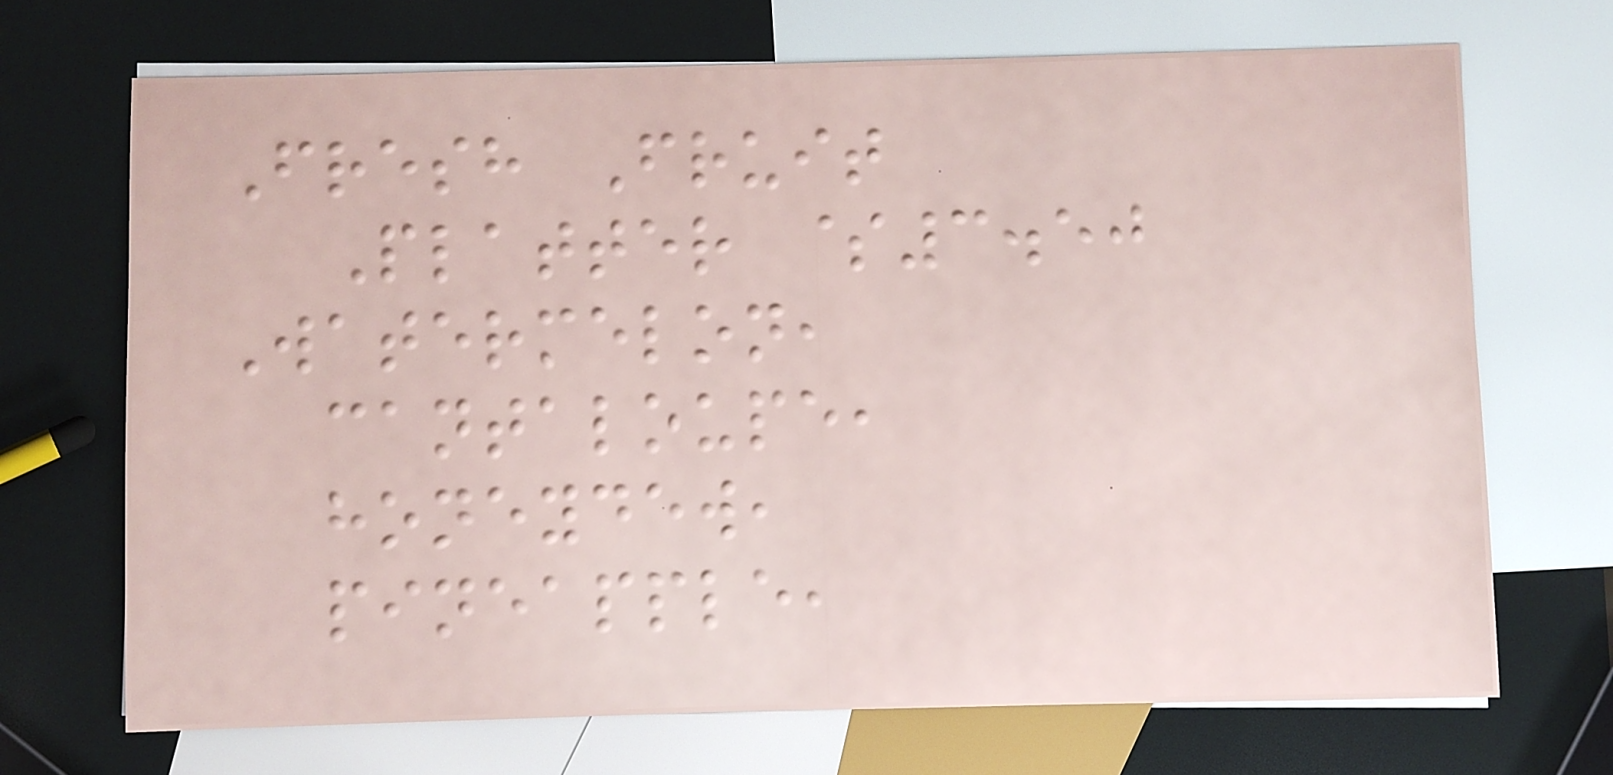Fresh Fruit
Platter $3.50
Watermelon,
cantaloupe,
honeydew,
pineapple,
